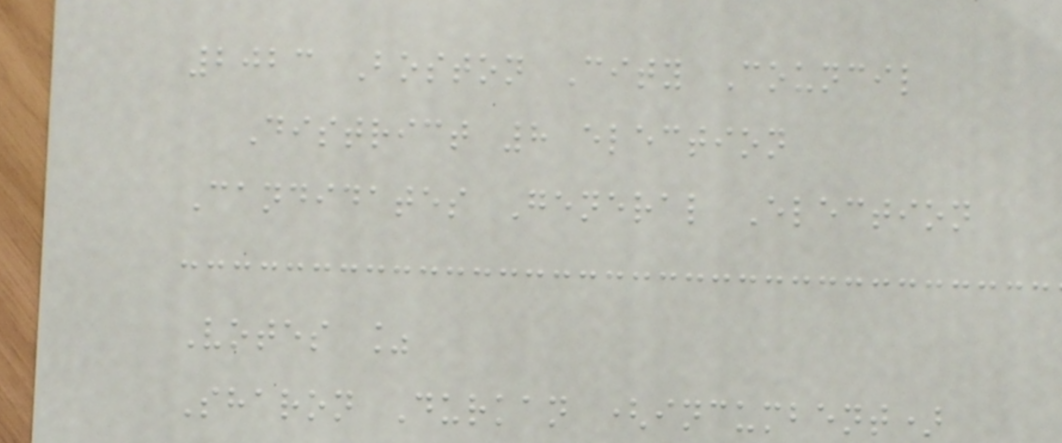2023 Boston City Council
District 8 election
Candidates General Election
Votes %
Sharon Durkan (incumbent)
